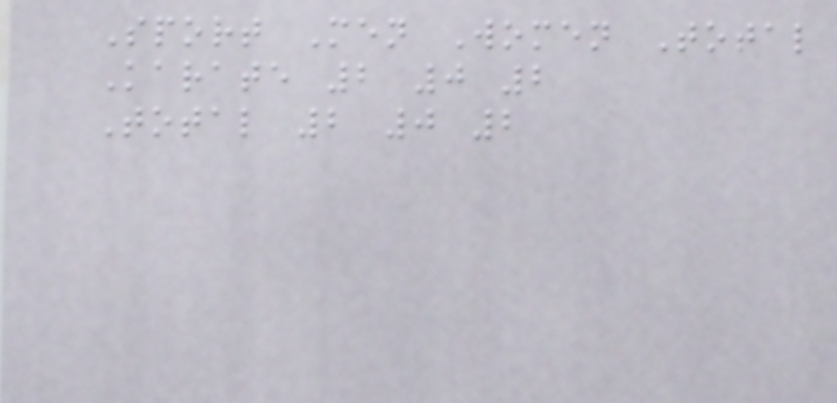Sport Men Women Total
Karate 2 0 2
Total 2 0 2
